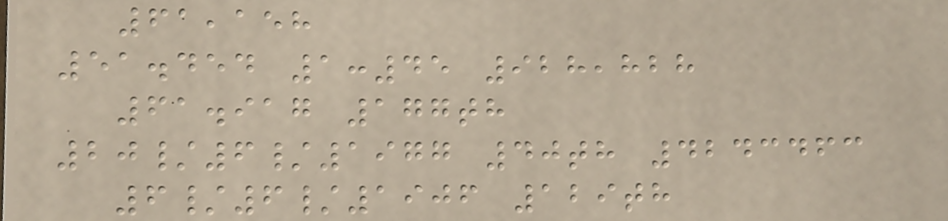61,158
51.454 1:45 928,828
61.917 177th
20/6/1977 40th 4243463
6/6/1906 129th
